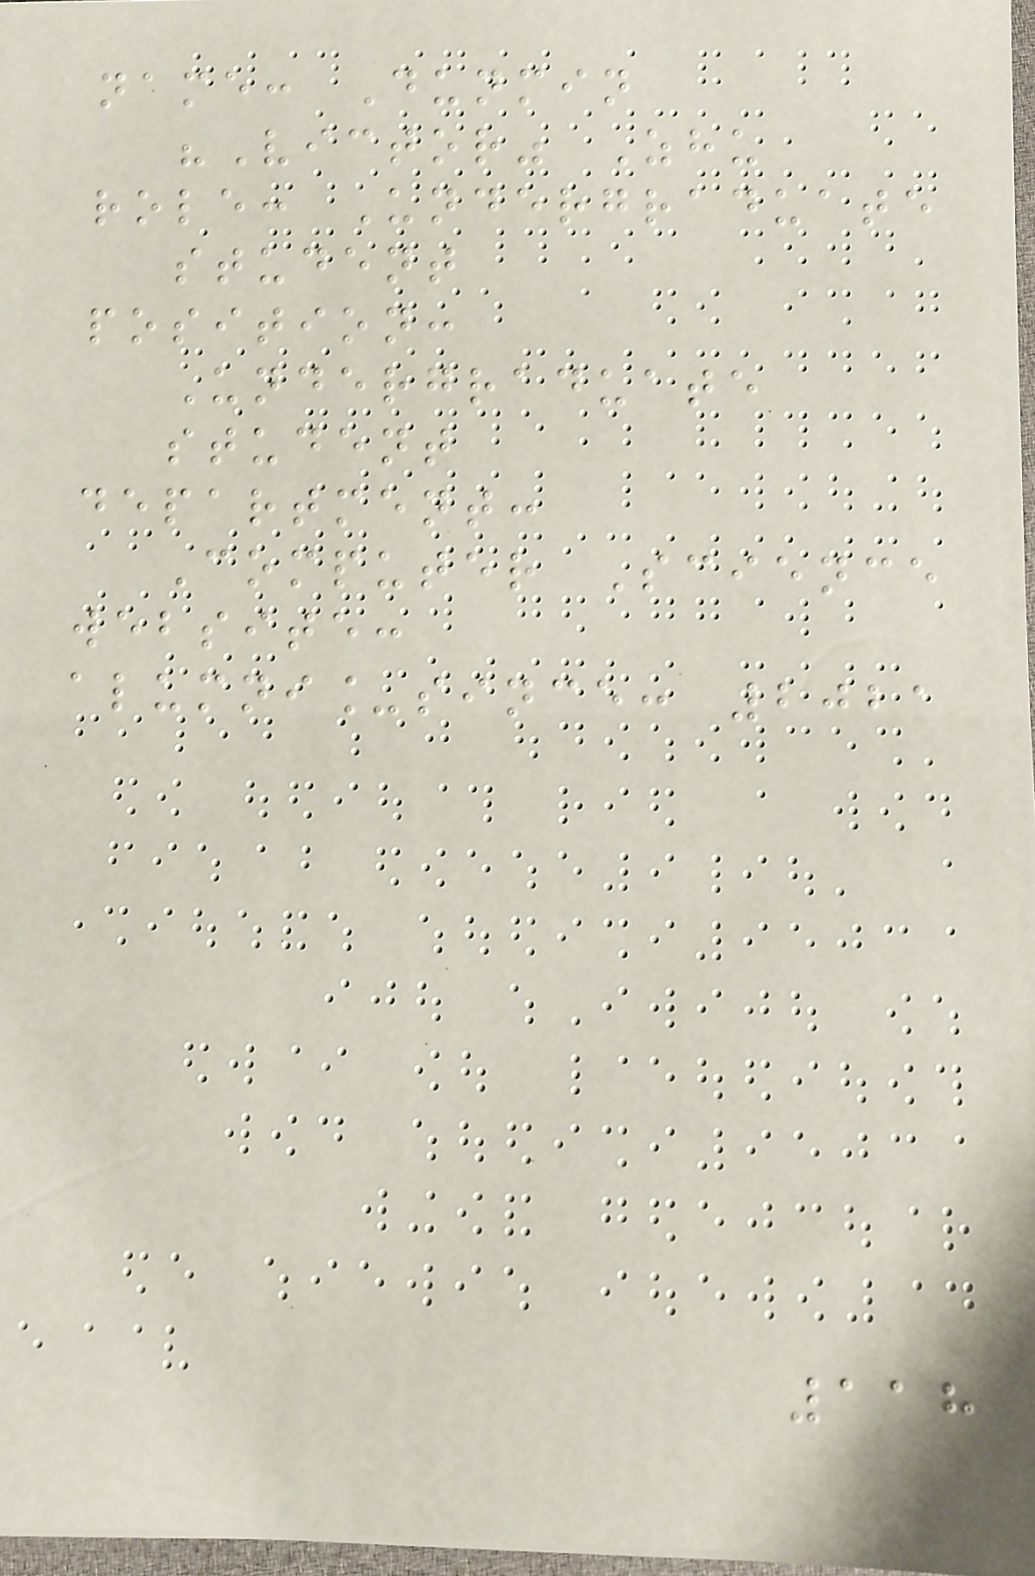name: Dunmin
"Victor" Zhu
role: Undergraduate
student
position:
Undergraduate
student
department:
Computer Science
website:
alumni_since: 2021
118
